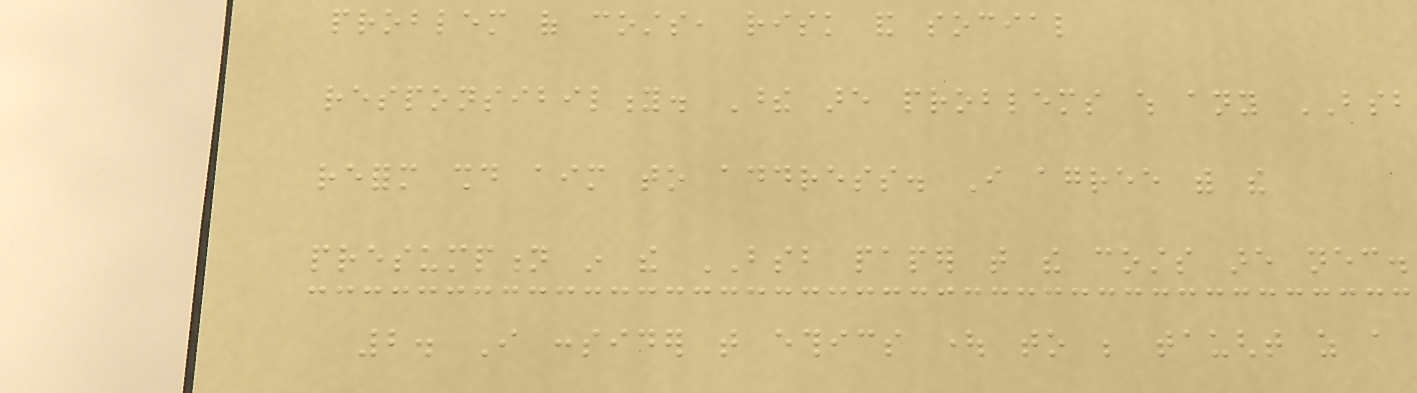problem of costs, risk and social
responsibility. These are problems which any BSB
reform should aim to address. I agree with the
presumption in the BSB paper that the costs are necessary.
2. I consider that ethics ought to be taught as a
